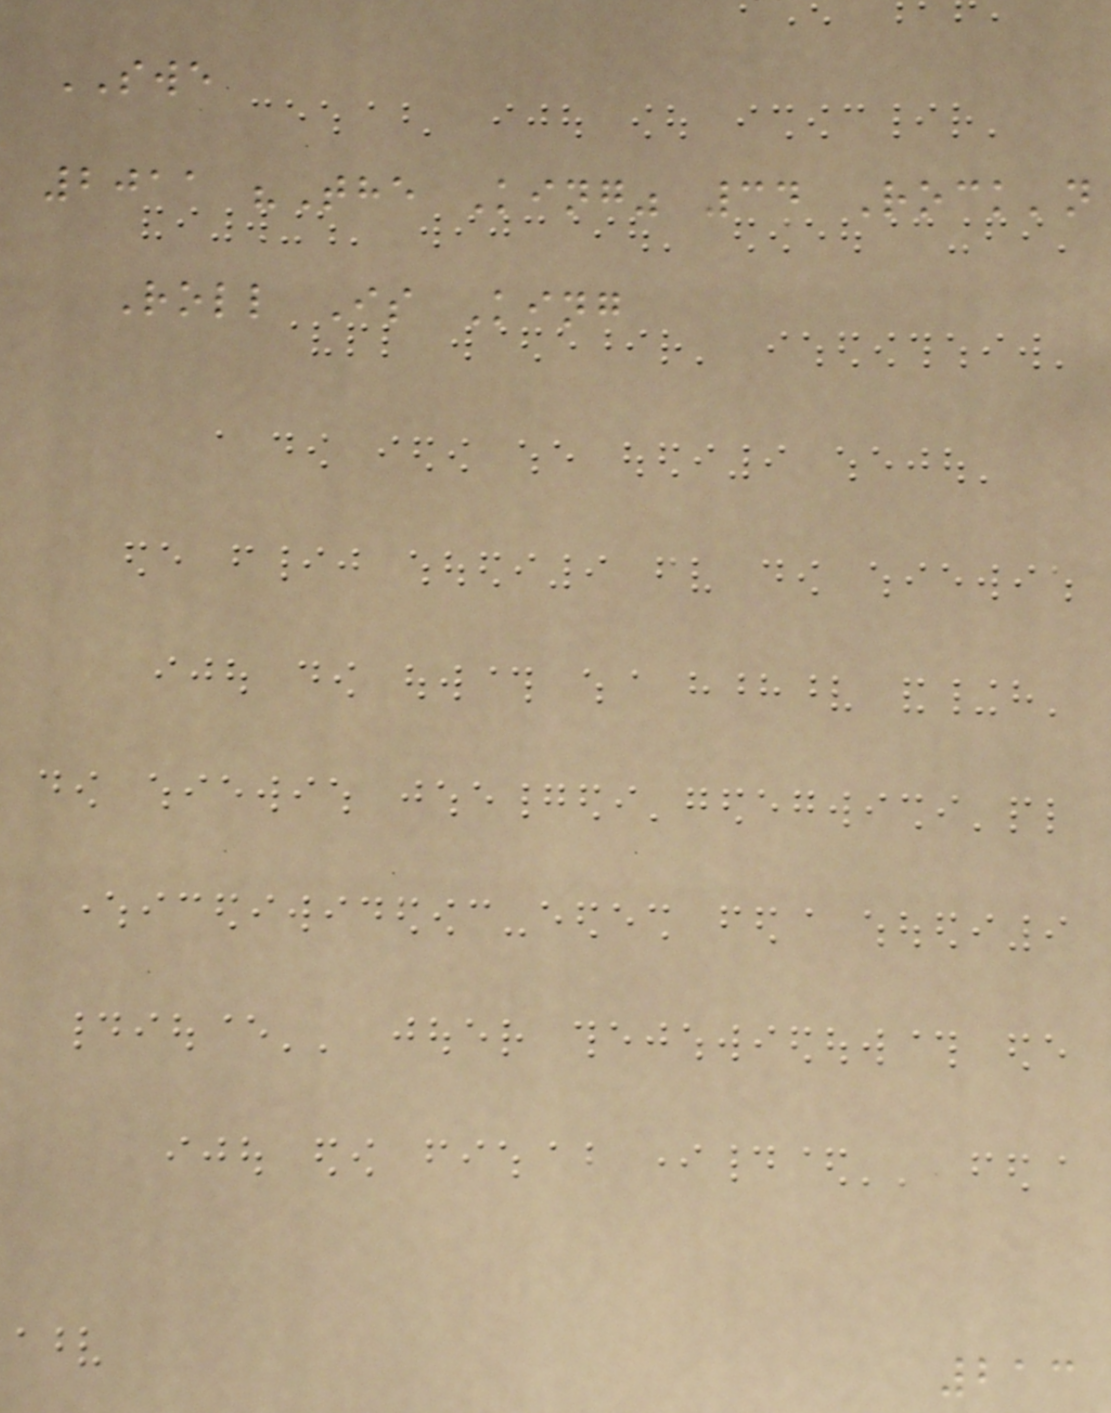SWE
2011 "The King" 34 Rock'n
Roll Is King
213
